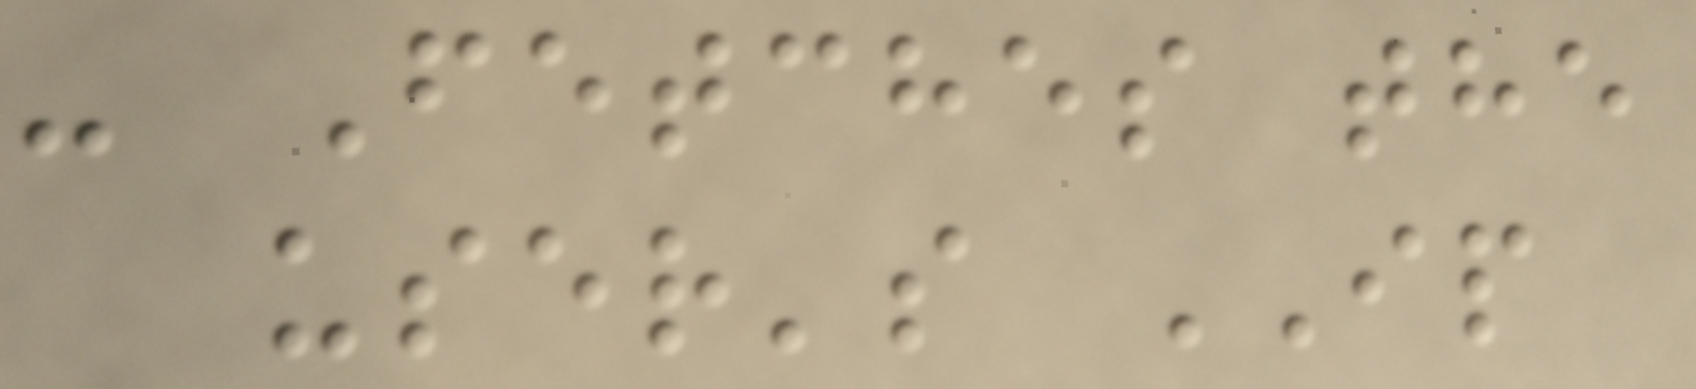- Fetches the
user's IP
